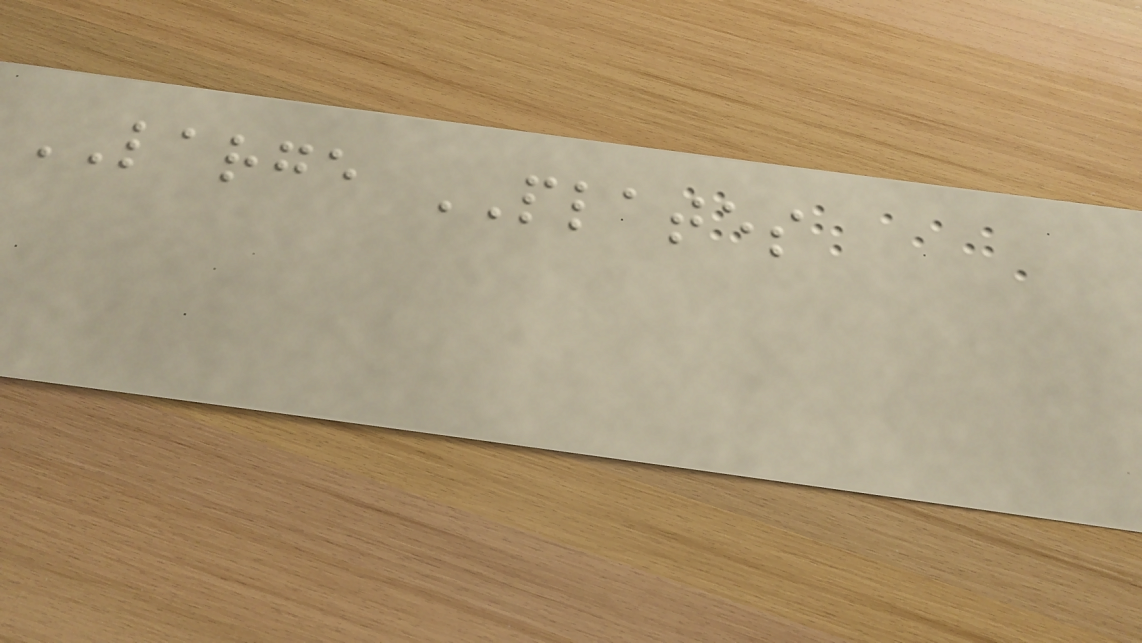LARGE PLATES
